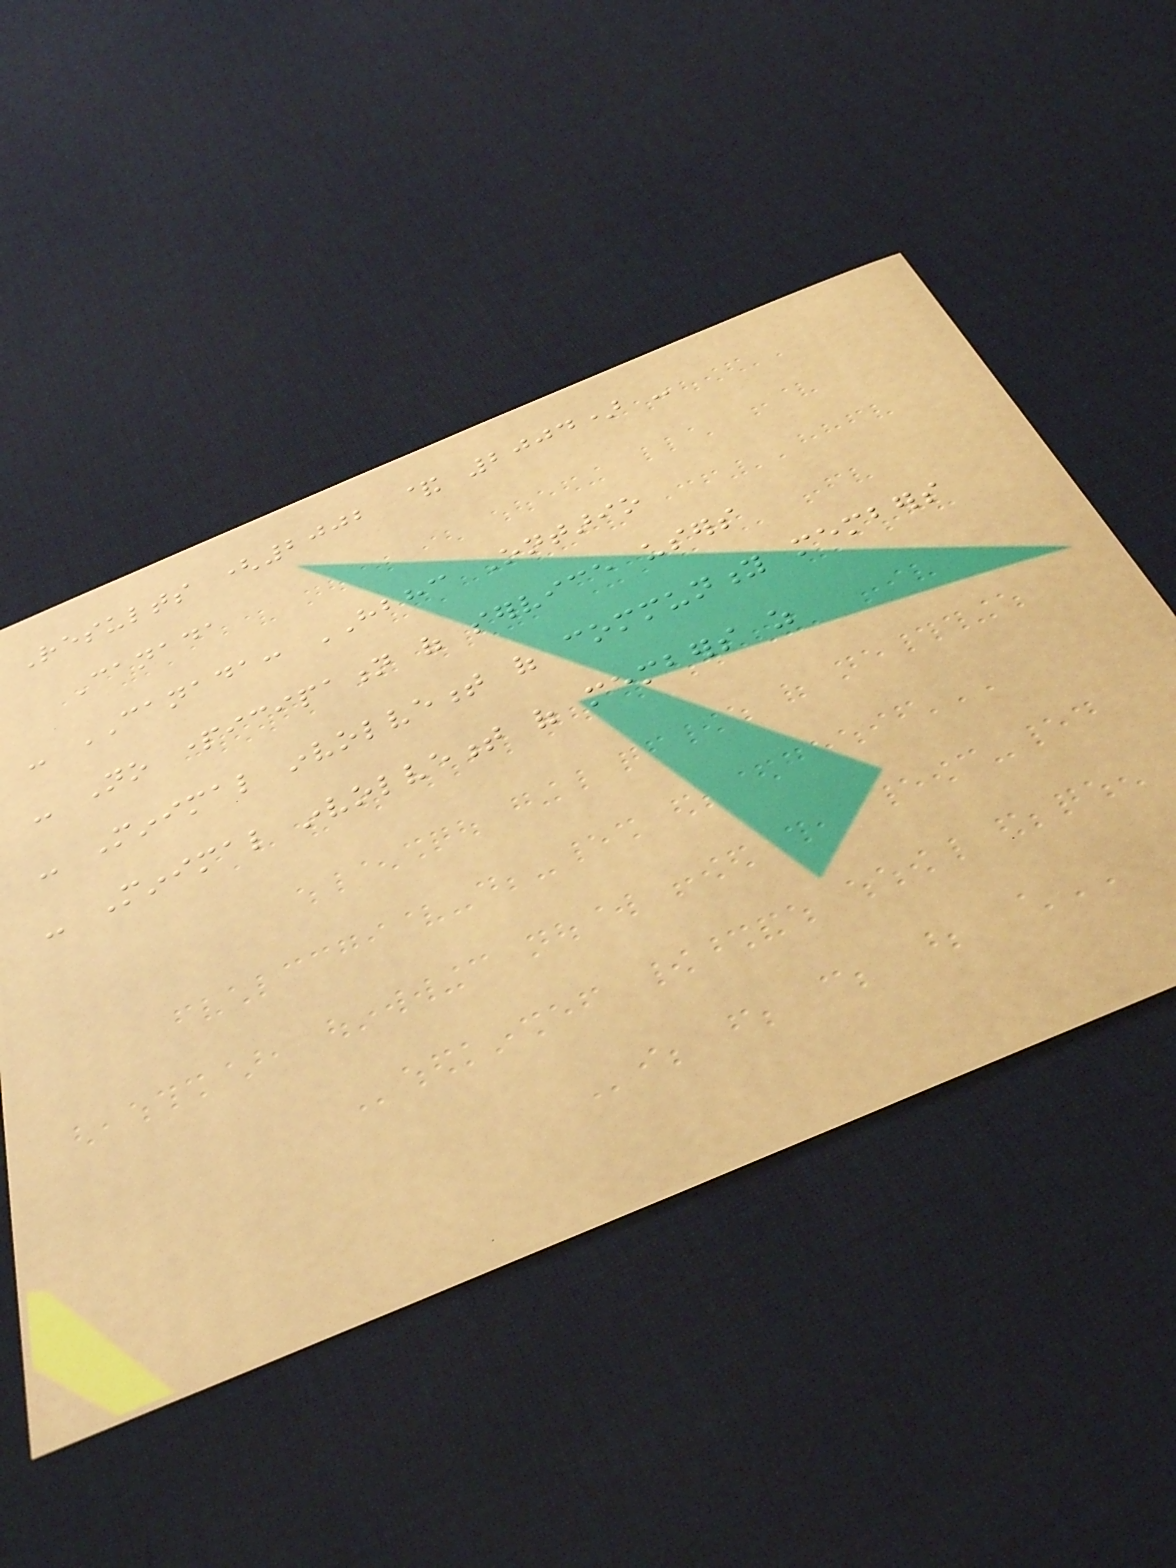Results (2002 & 2004) -
Canada
- CANADA: HBHC Ontario
- No participation of service users
- Minimal involvement of community members
- Minimal involvement of members as
